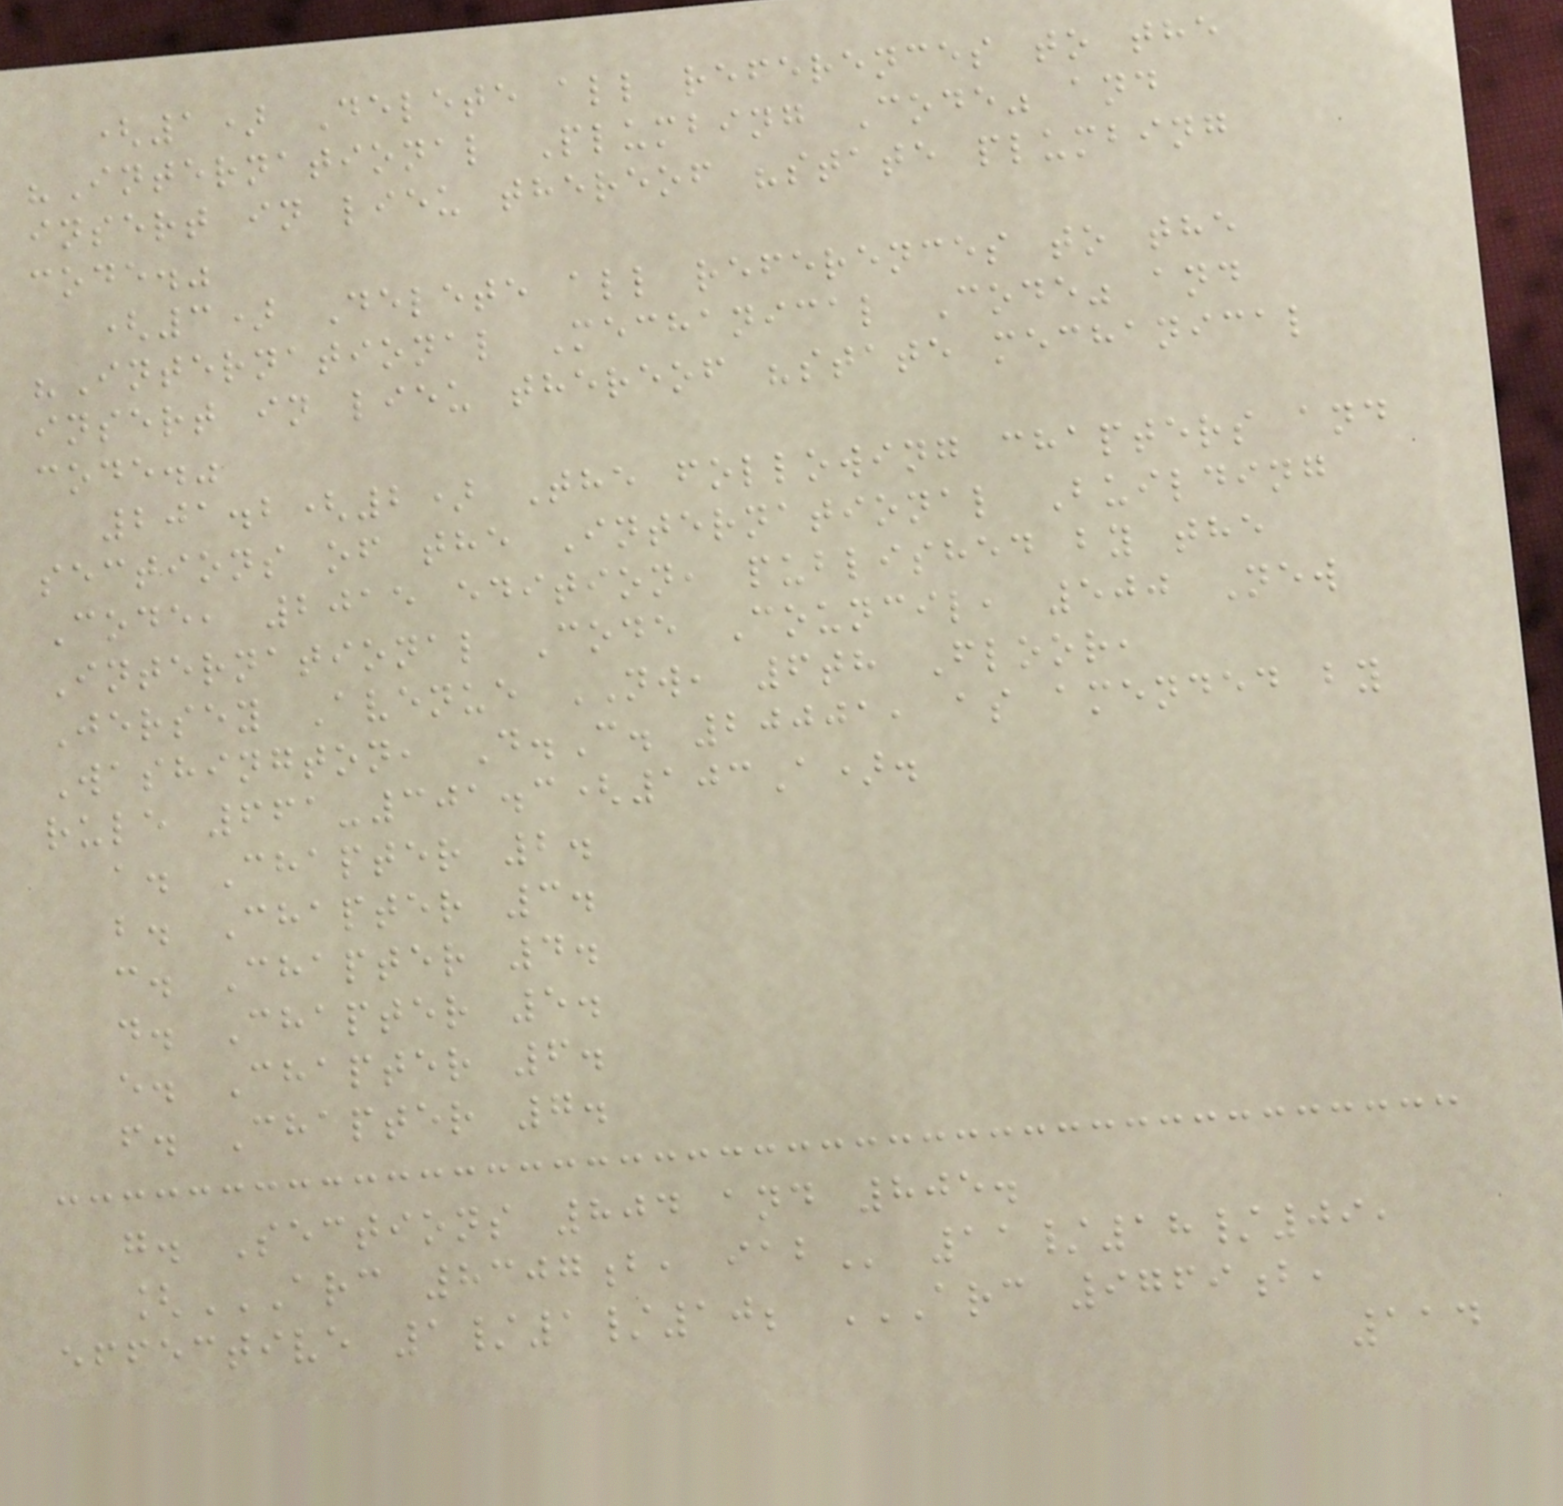(1) Delete all references to the
"International Plumbing Code" and
insert in lieu thereof "state plumbing
code."
(3) Delete all references to the
"International Mechanical Code" and
insert in lieu thereof "state mechanical
code."
201.2(2) The following chapters and
sections of the International Building
Code, 2015 edition, published by the
International Code Council, 500 New
Jersey Avenue NW, 6th Floor,
Washington, D.C. 20001, as amended by
rule 661-301.3(103A).
a. Chapter 2.
b. Chapter 3.
c. Chapter 4.
d. Chapter 5.
e. Chapter 6.
f. Chapter 7.
g. Sections 804 and 805.
[ARC 8307B, IAB 11/18/09,
effective 1/1/10; ARC 9769B,
114
